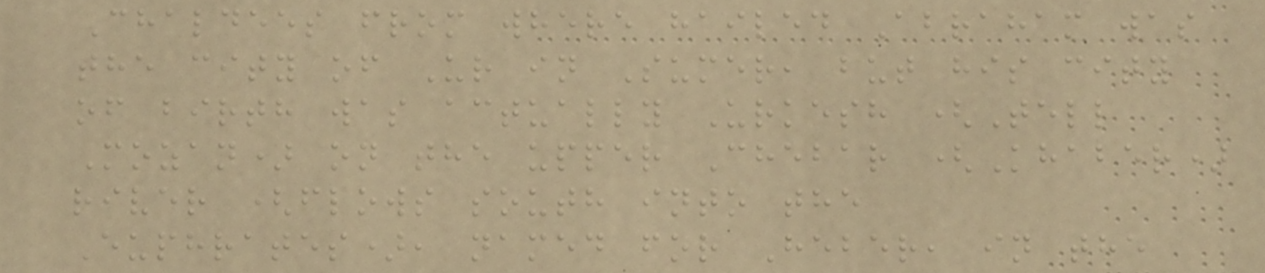Chaldees from where hailed Abraham was
the city of Ur in Sumer, but his city
of birth was actually Urkesh (Tell
Mozan) on the upper Chebar (Khaber)
river (flows south into the
Euphrates), named for Heber, in the
